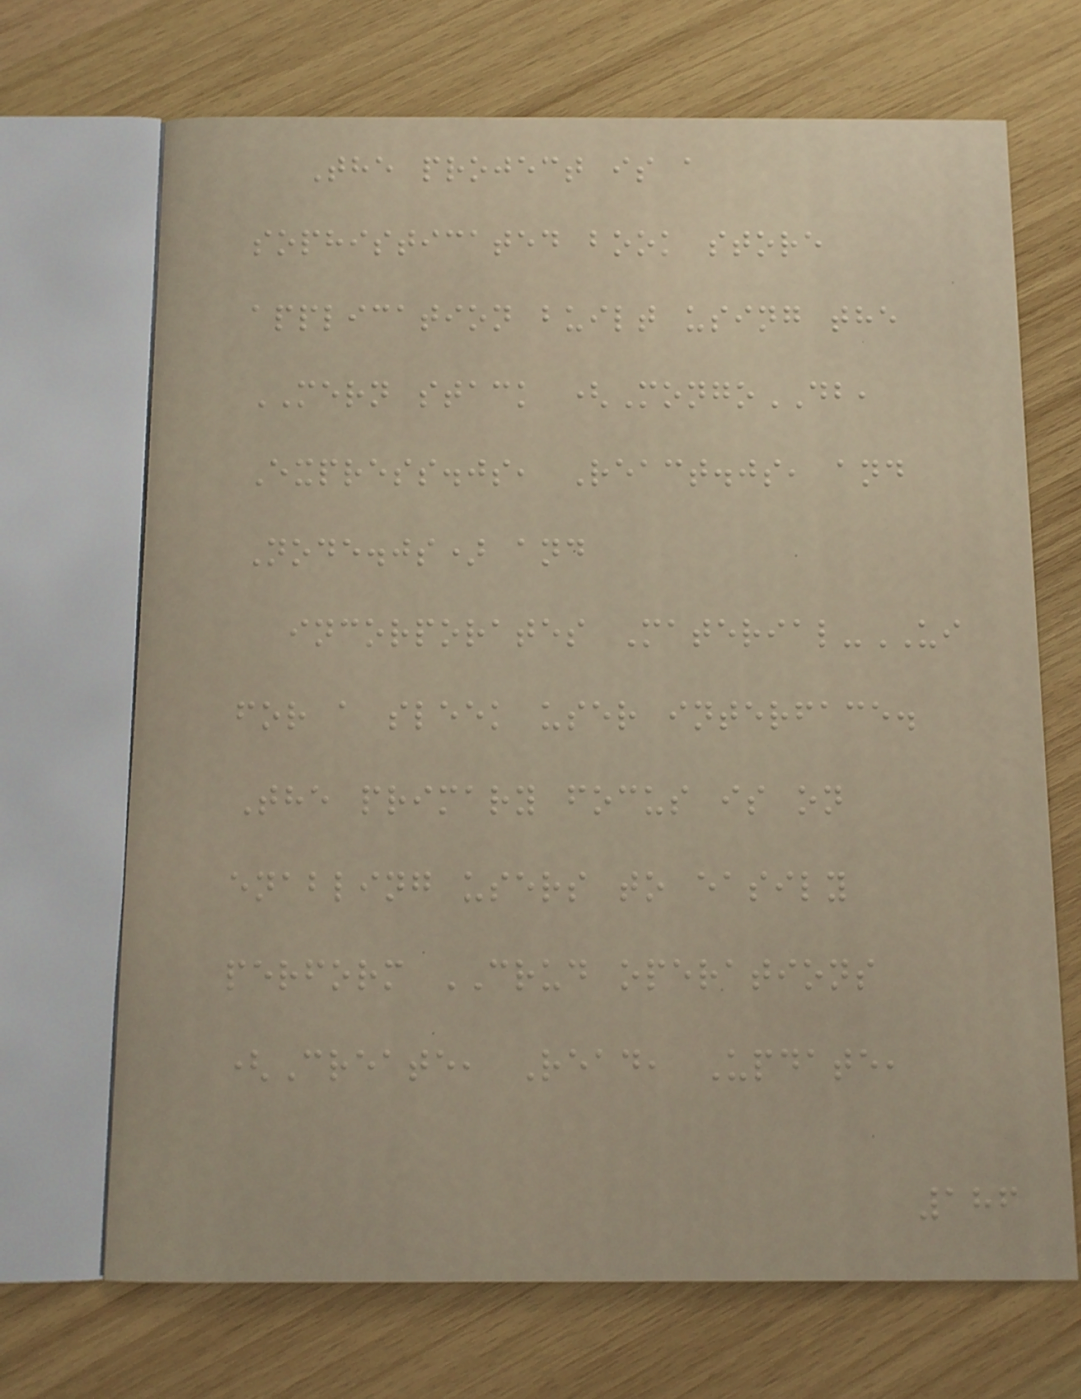The project is a
sophisticated book store
application built using the
MERN stack (MongoDB,
Express.js, React.js, and
Node.js) and
incorporates Material-UI
for a sleek user interface.
The primary focus is on
enabling users to easily
perform CRUD operations
(Create, Read, Update,
186
